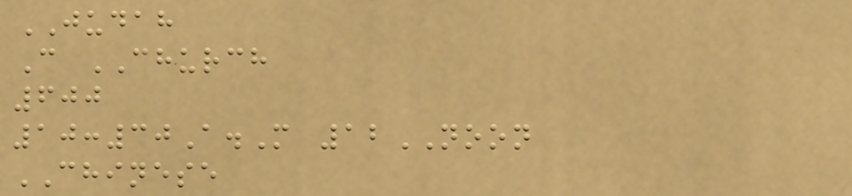JUDAH
C CHURCH
600
10:30A.M 12NOON
CHINESE
